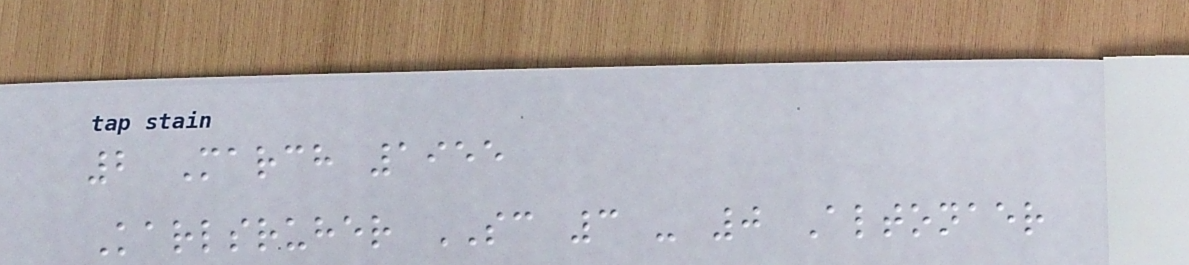2 March 1955
Karlsruher SC 3 - 0 Altonaer
